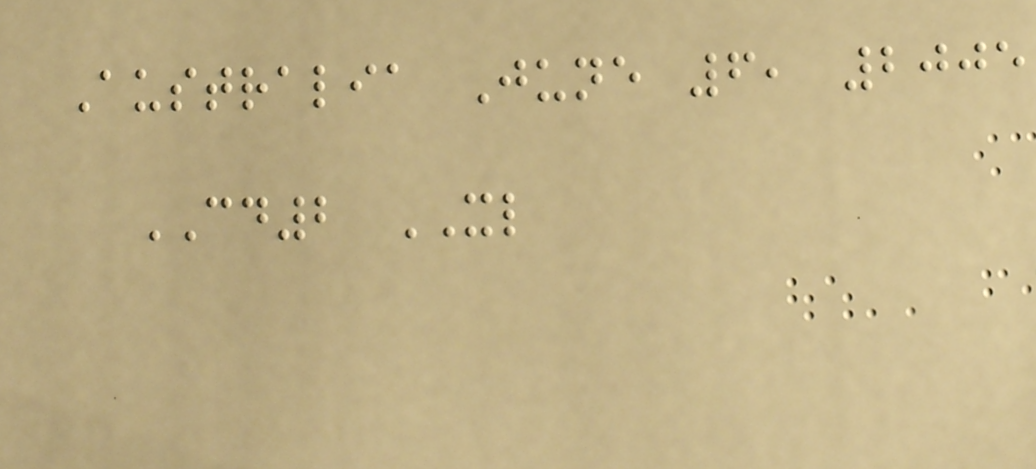Australia June 6, 2005
CD2 XL
